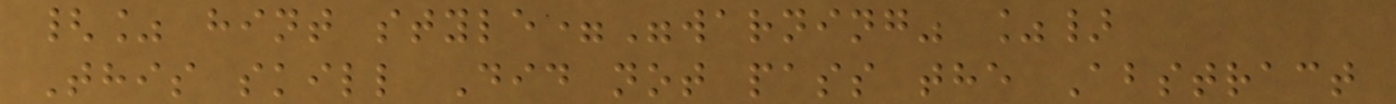{% hint style="warning" %}
This skill Did not pass the Abstract
